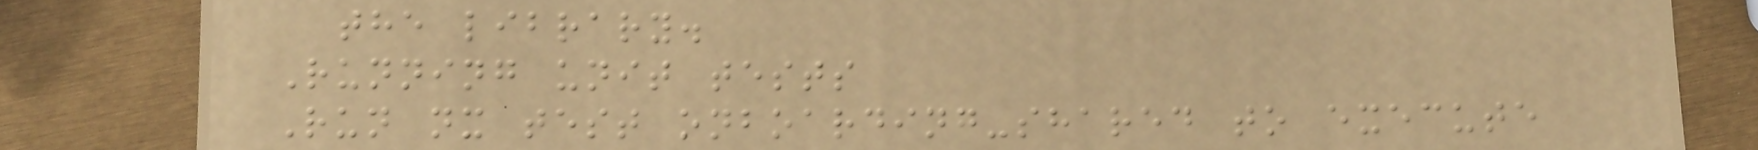the library.
Running unit tests
Run nx test onboarding-shared to execute
